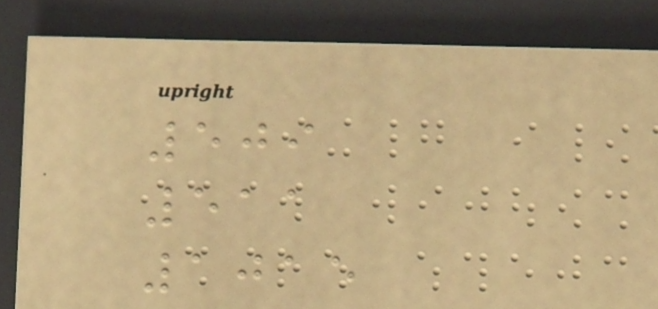509
511
1015
